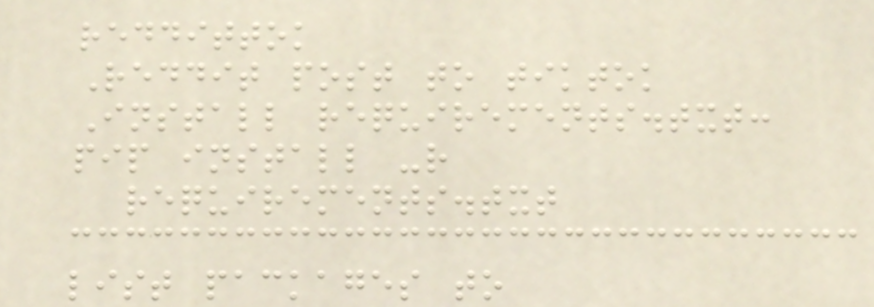reddittok
Reddit post to tiktok
Install requirements.txt:
pip install -r
requirements.txt
list packages to
